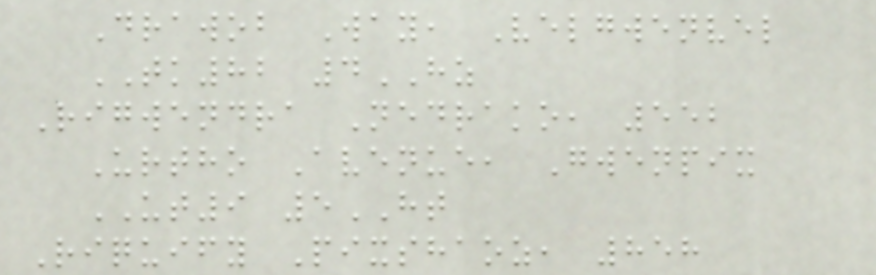Drawob Way, Velgwenvel
TK82 4HZ
Rigwendra Nedrako, 552
Urtho Avenue, Gwenpix
UT9 5HT
Riquify Pixshaoz, 858
